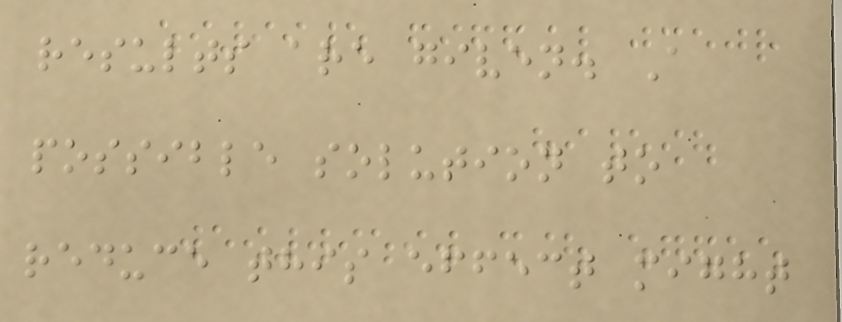results are given. A
possible solution to
reduce this effect might
